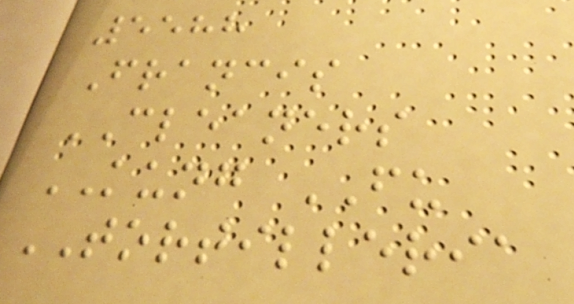5588
Francis
CLEANERS
KUNG FU
TORTILLERIA
